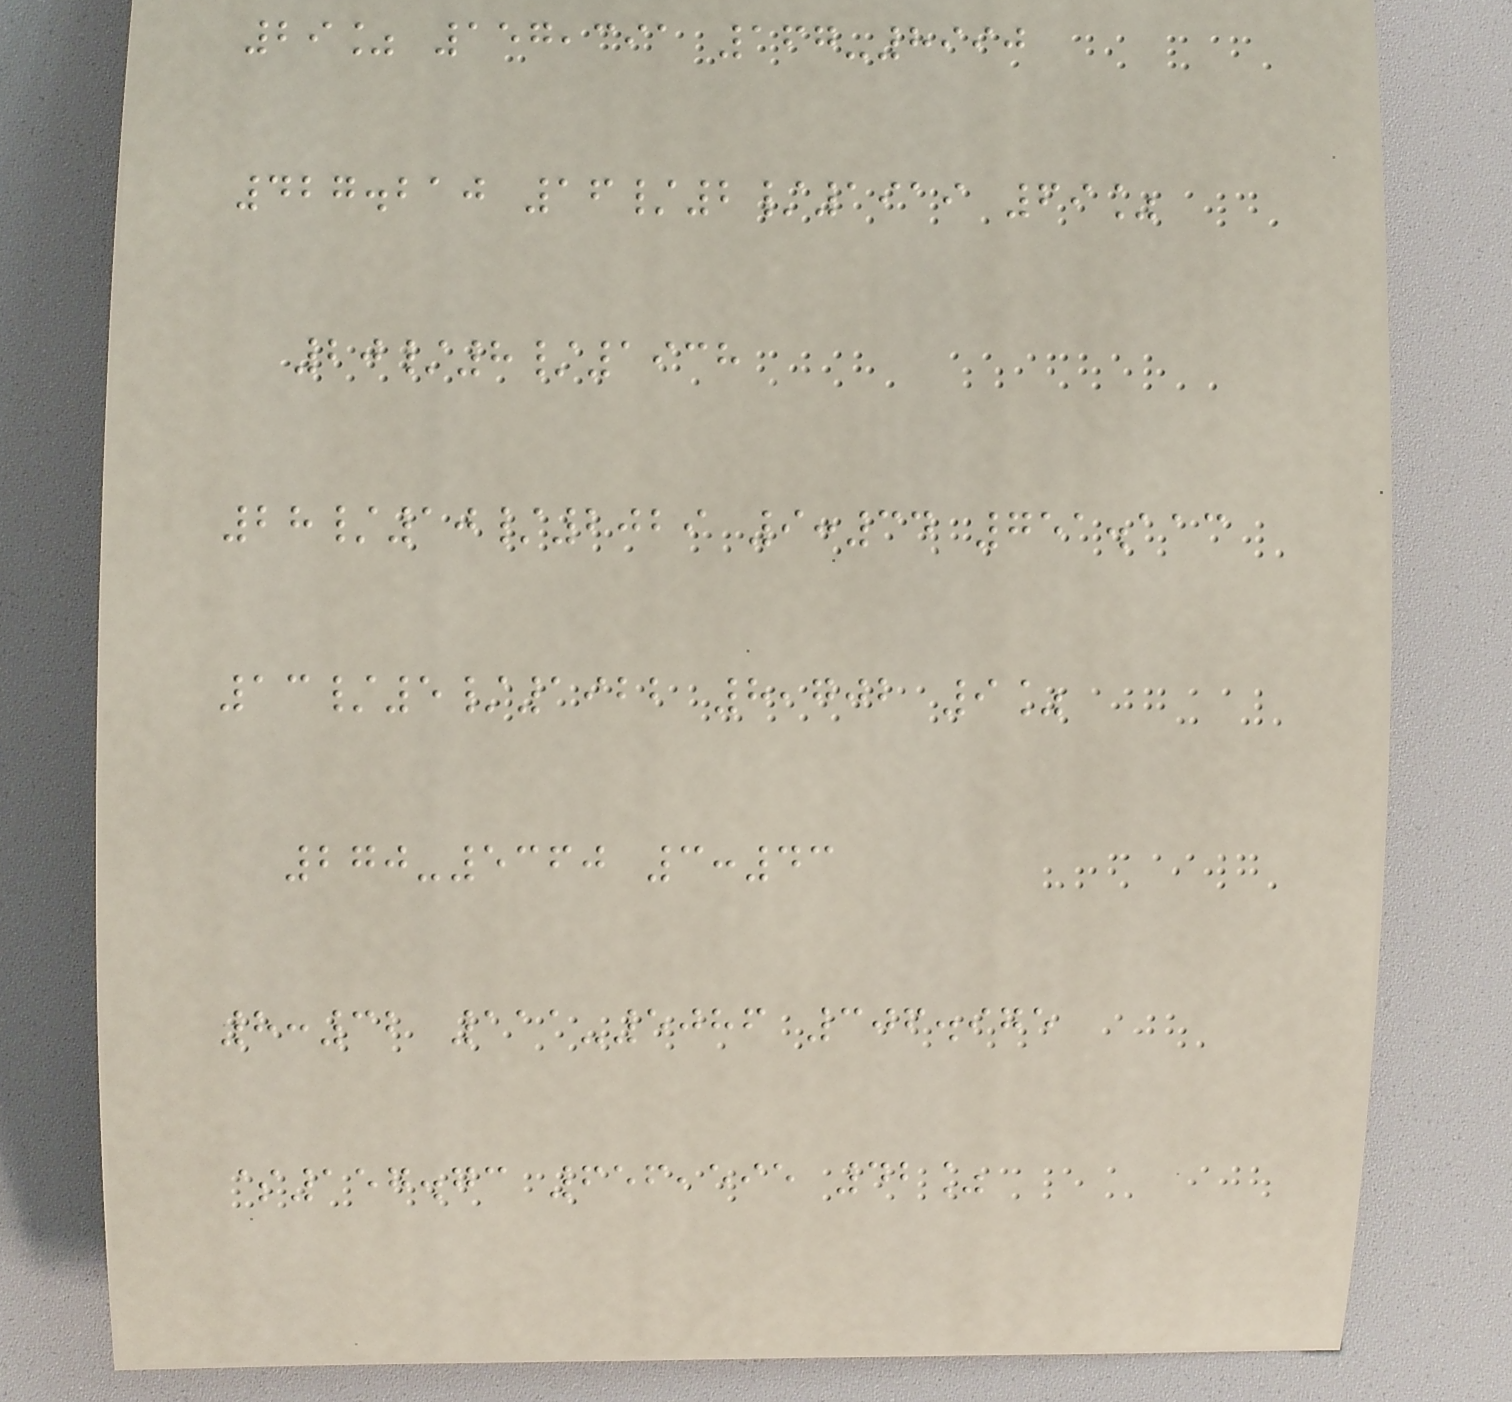29% 157,391 167-8990
427.210 16/2/1919 69%
20/8/1938
28/10/2029 9:34 751.113
13/5/1922 8,702 9%
270-5360 3:43
8:32 111-5086 306.975
$157.73 656,595 42%
